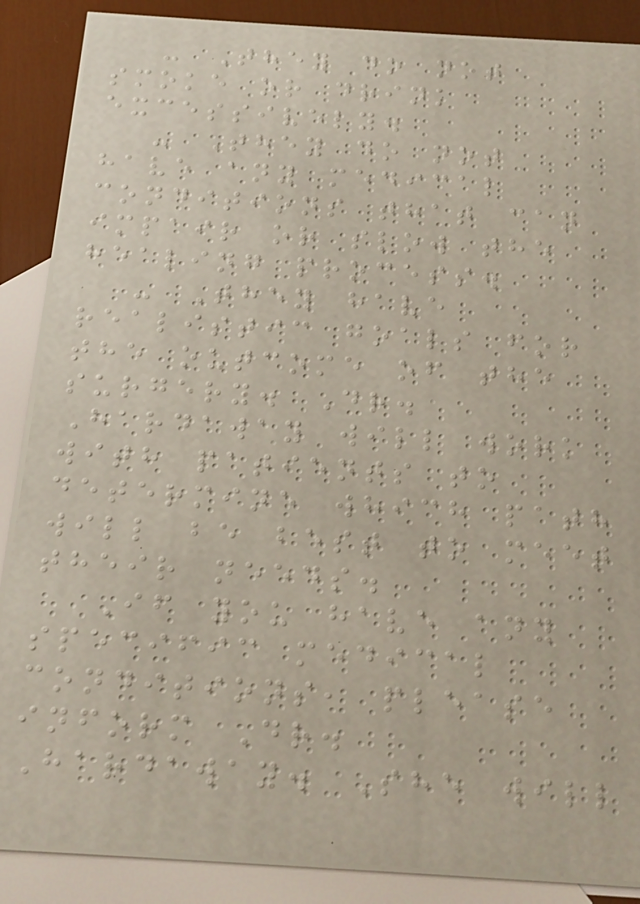- They do not
smoke or drink
excessively.
- They do not
have any medical
conditions that can
impair or slow the
healing process.
- They have
realistic goals for
the outcome of the
surgery. Dr.
Hardaway will work
with patients to
determine which path
will be best to meet
their needs.
If you have any
specific medical
conditions, please
inform Dr.
Hardaway. She will
